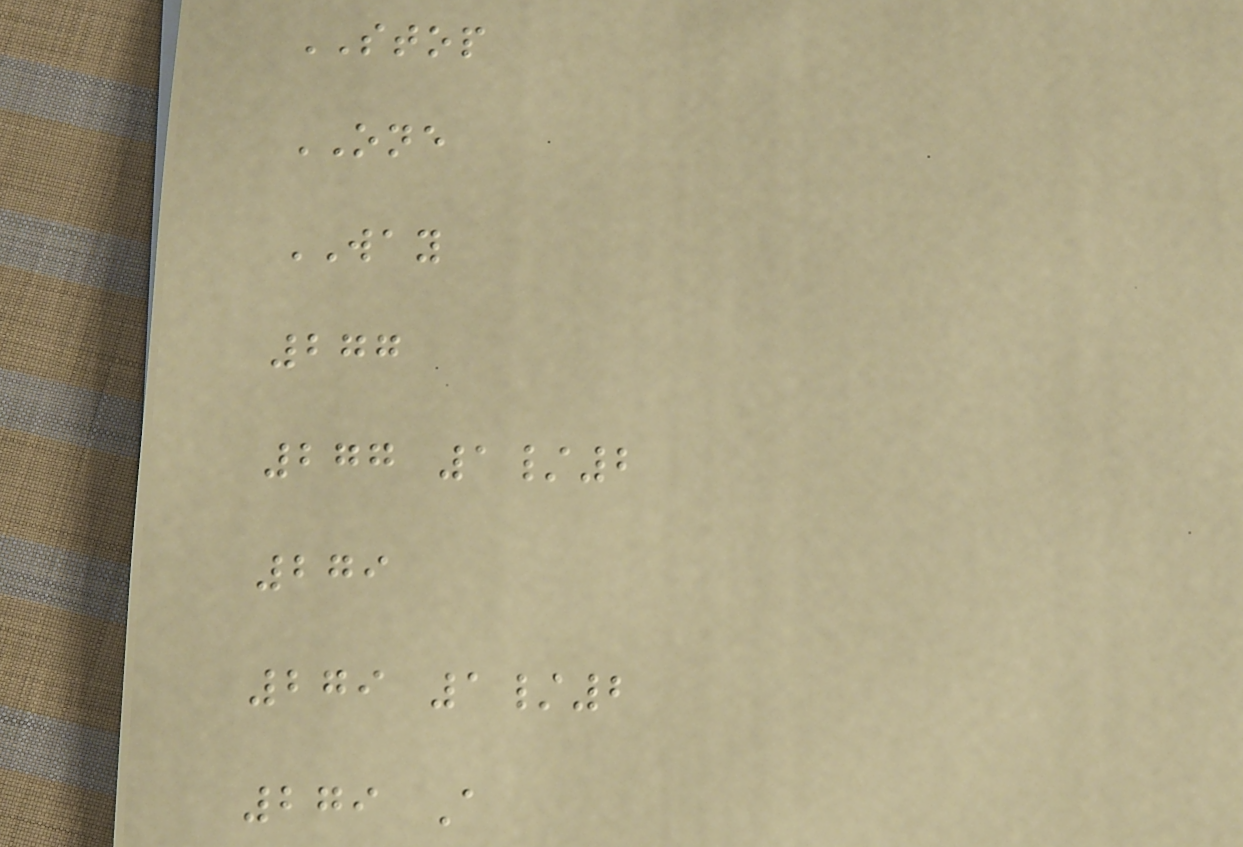STOP
ONE
WAY
277
277 1/2
279
279 1/2
279 A
